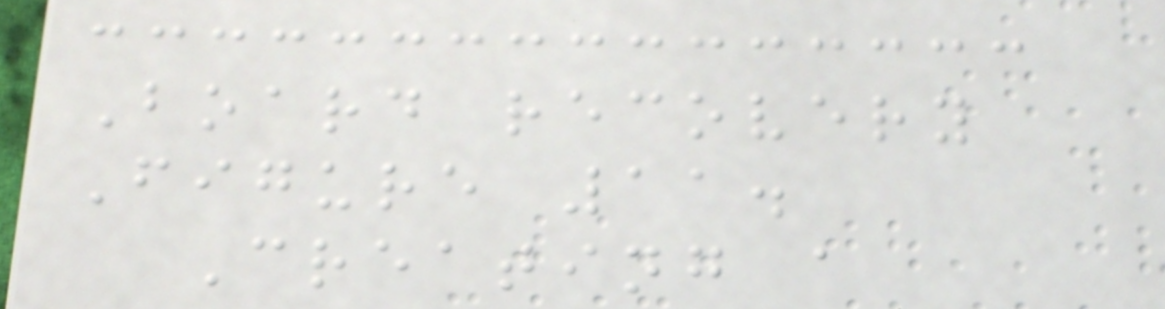Board recovery
Figure 11.
Creating a
